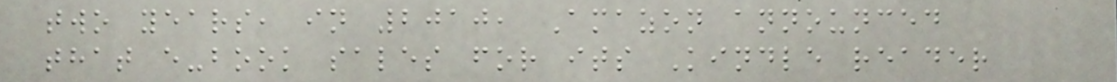two years, in 2010, Amazon announced
that e-book sales for its Kindle reader
